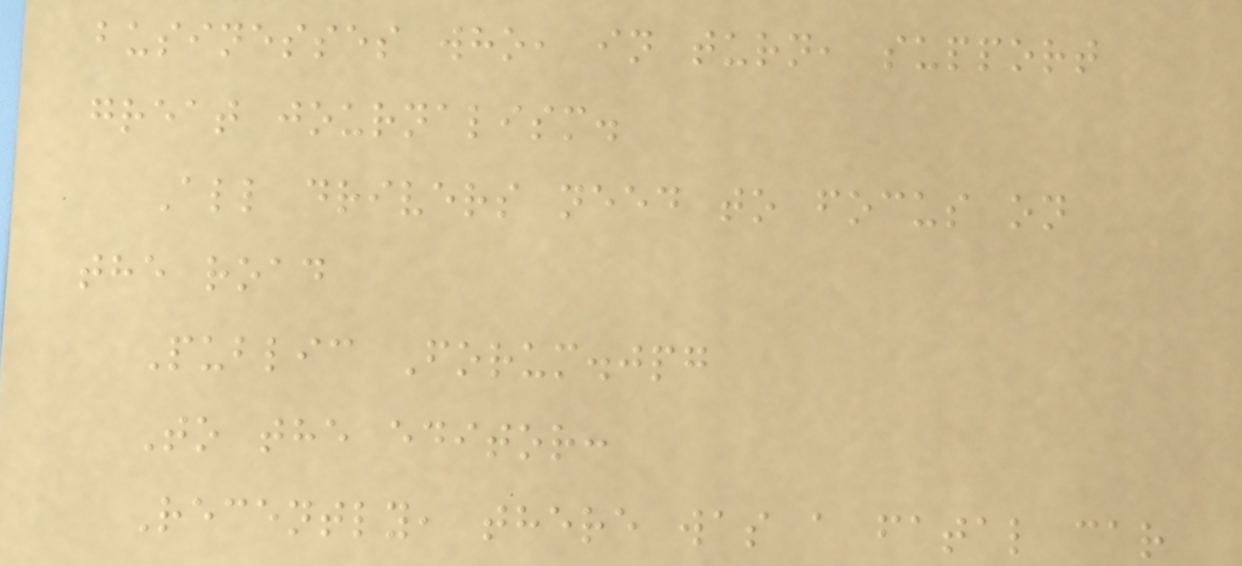businesses who, in turn, support
great journalism.
All drivers need to focus on
the road
Public Forum.jpg
To the editor:
Recently, there was a fatal car
